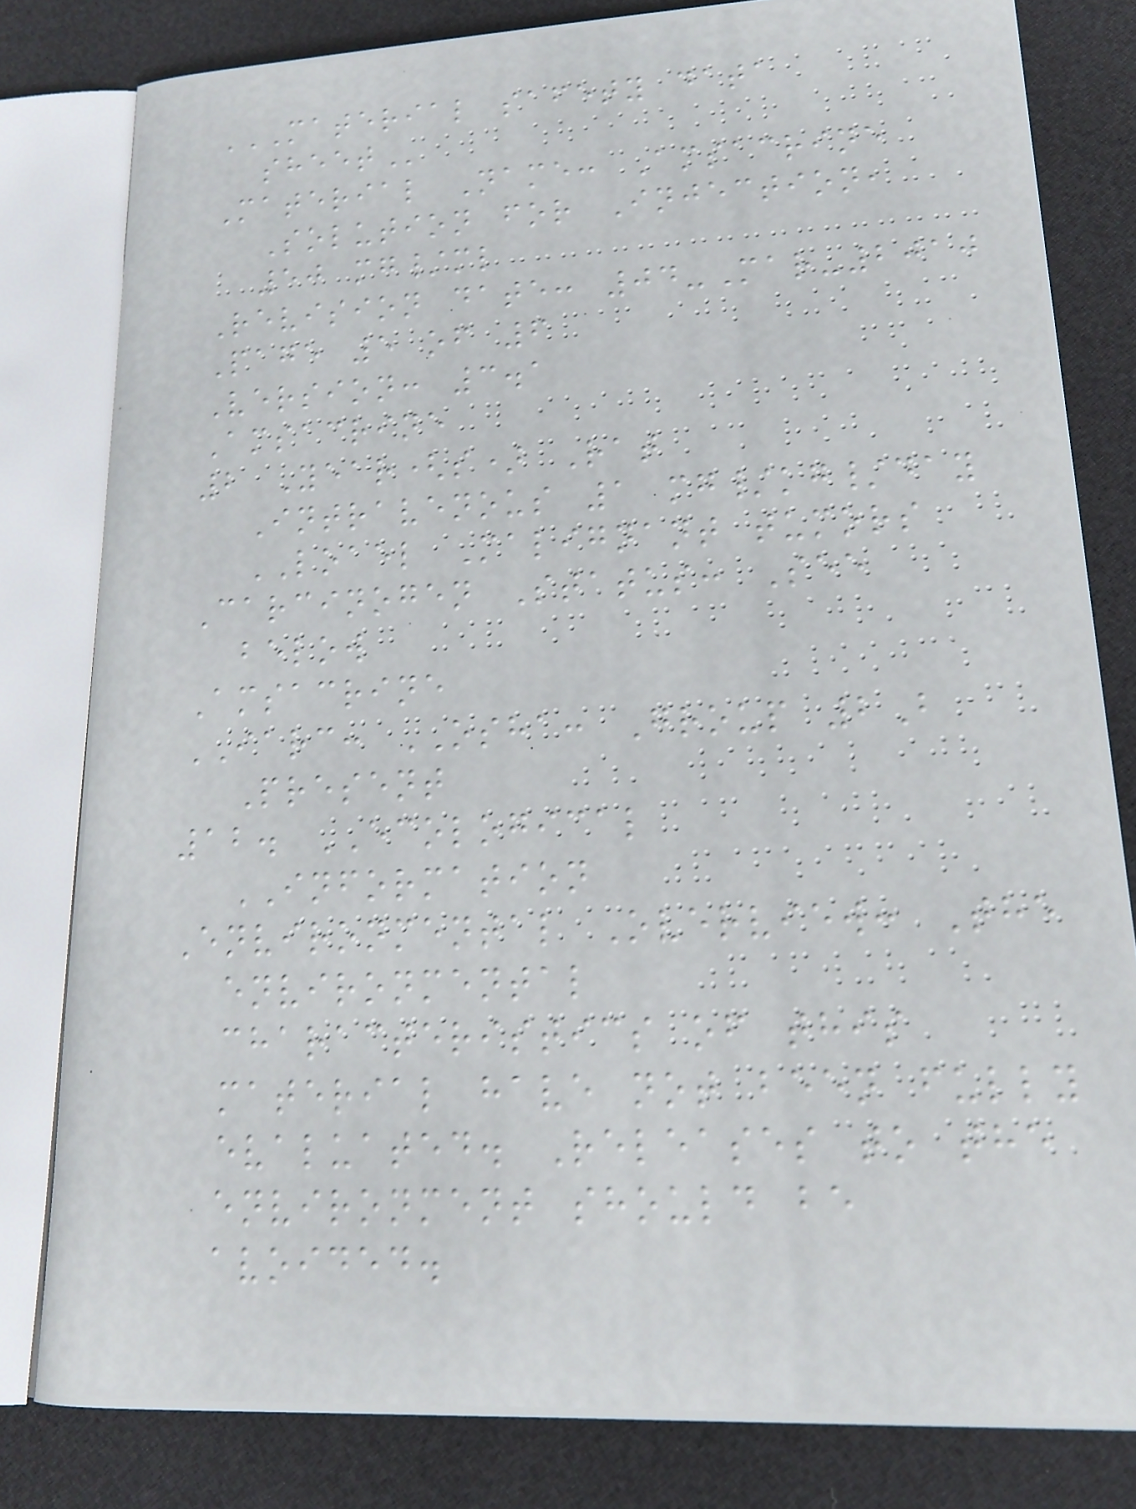MATERIAL SAFETY DATA
SHEET
Material Name: Amsacrine
Solution for Injection,
50 mg/ml
Revision date: 04-Mar-2010
Page 5 of 6
Version: 3.1
Amsacrine
2 Year(s) Rat
Intravenous 1 mg/kg/day
LOAEL Malignant tumors
Carcinogen Status: See
below
Amsacrine
IARC: OSHA: Group 2B
Present
12. ECOLOGICAL
INFORMATION
Environmental Overview: The
environmental
characteristics of this
material have not been fully
evaluated. Releases to the
environment should be
avoided.
